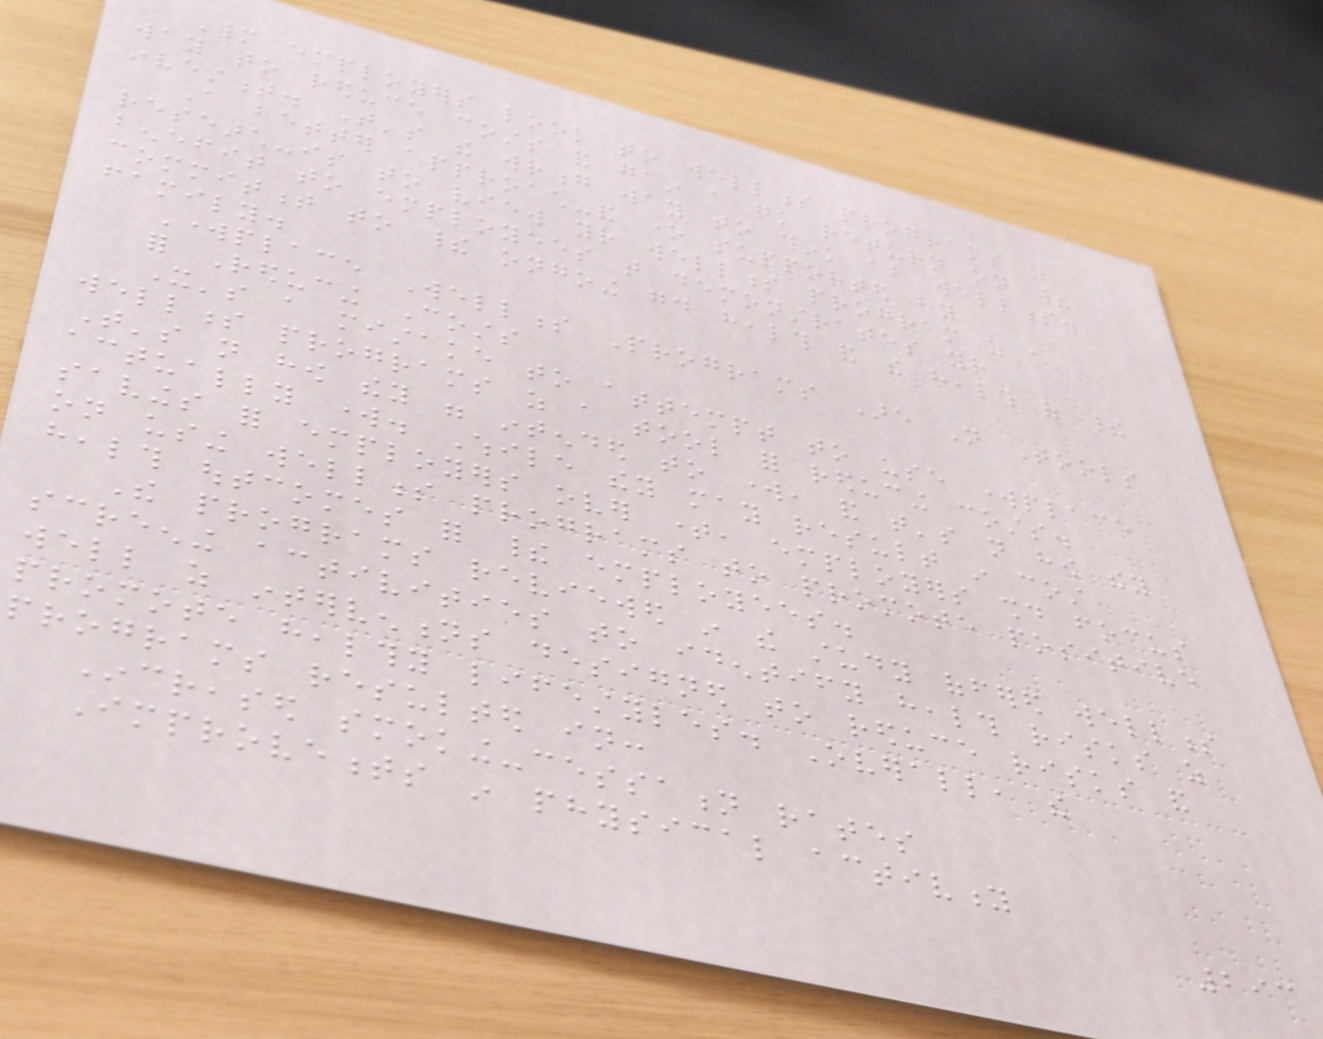Many employers look to wellness programs as a
way to reduce costs and gain a quick return on their
investment. That's the wrong way to think about wellness.
A better approach-and one supported by
research-is to view your wellness program as a
benefit to employees that demonstrates your
commitment to their ongoing good health and the health of their
family.
Workplace Wellness Programs Are Not Tools
for Reducing Costs
It's a mistake to attempt to use workplace
wellness programs as a tool for reducing costs.
That's not how they were intended to work, and that's not how they
actually work. While they may result in cost
savings for employers over time, employers should focus
on using wellness programs to promote positive
health outcomes for their employees.
The programs reviewed in the study offered wellness
screening activities to identify health risks as
well as interventions designed to reduce risks and
promote healthy lifestyles. Overall, the
programs resulted in:
Increased smoking-cessation rates
Improvements in physical activity
293
